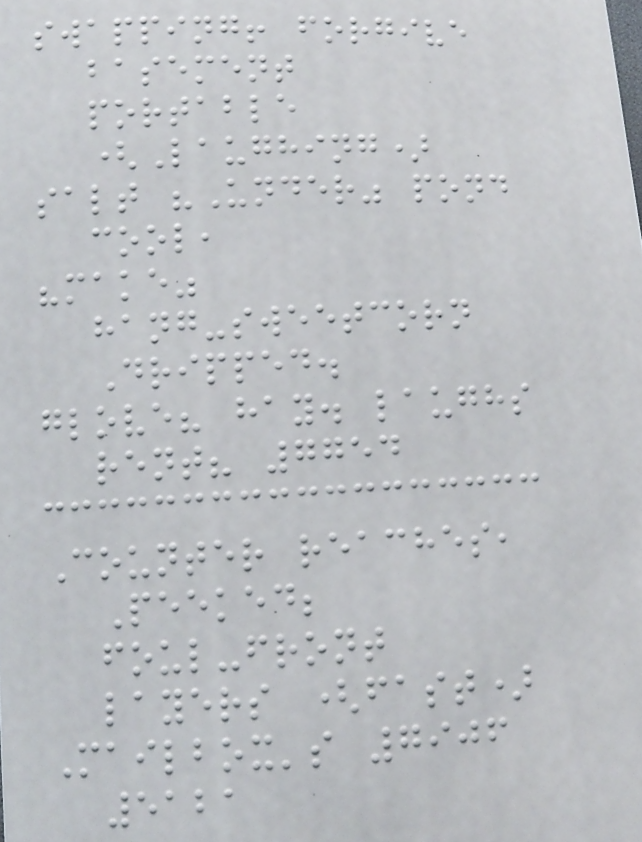swapping! forgive
basement
portable
(Laughing)
salt "Under" pond
cool,
"make"
hang-sweetcorn
Dripped.
glove? hay. laughs
rent? 7754
Counter reaches,
Peeked;
foul-front
layers (fast)
Mailbox's 7906
5121
